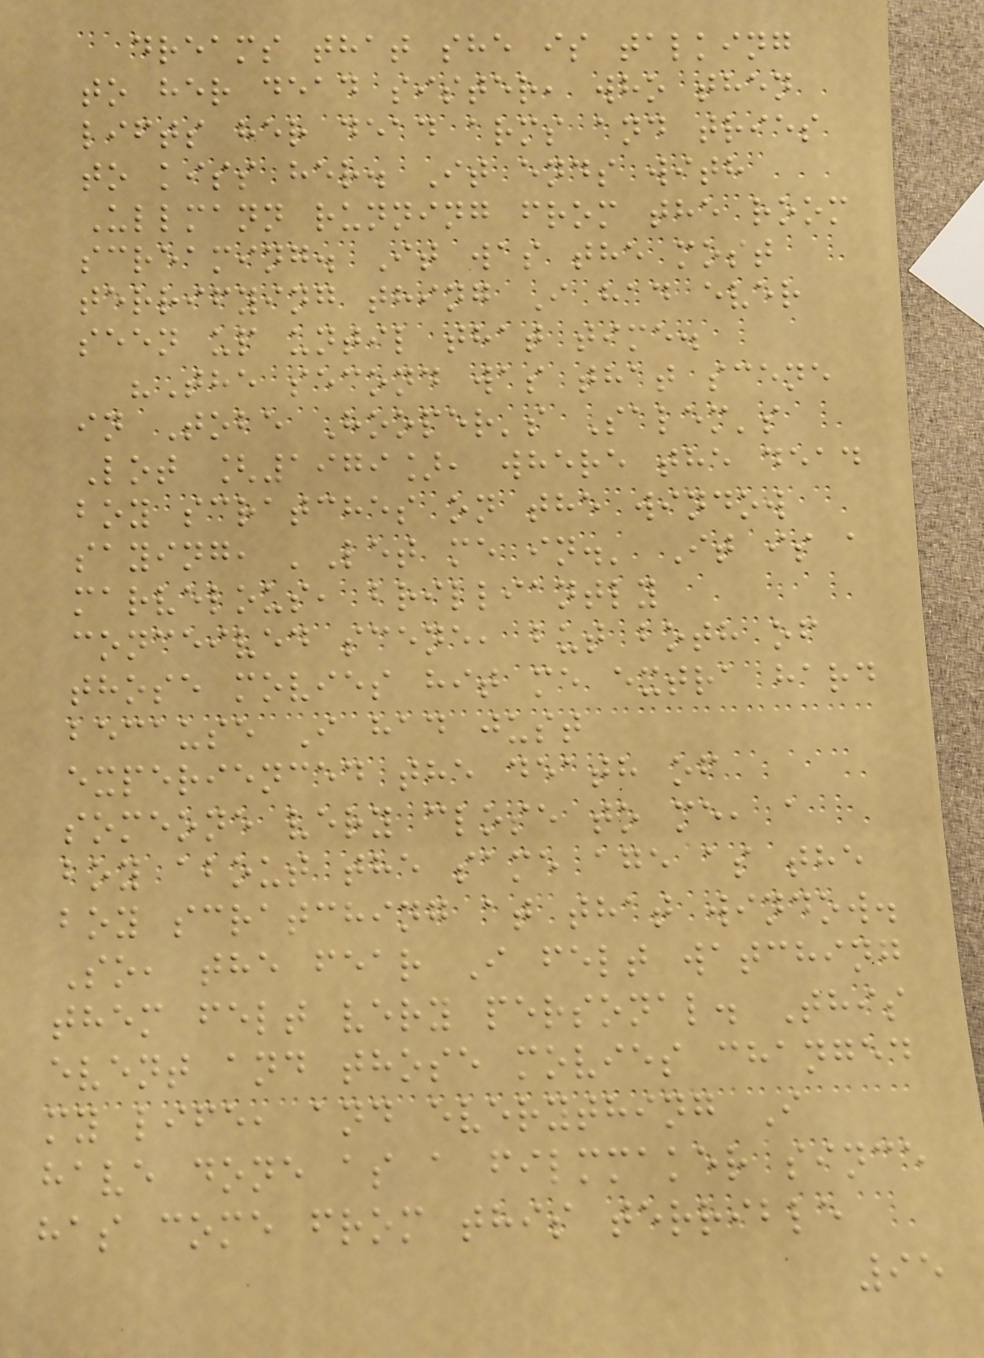dreams that she is talking
to her dead sister, who then
lifts her dead arms and tries
to kiss her. It ends with
Ullmann running from the room
screaming. It was the most
terrifying thing I had ever
seen up until that time.
"The second was that scene
in Tobe Hooper's Salem's
Lot [1979], where the dead
boy scratches on the window
saying, 'Let me in.' It is a
marvelous, brilliantly
conceived scene, but both of
those movies hit me extra hard
because I had just
experienced the death of
someone very close to me, a
boy about the same age as the
boy scratching at that window.
So, the fear I felt watching
them felt very personal. This
event and those movies changed
my life, and everything I
have done as a filmmaker since
has come from this terrible
95
